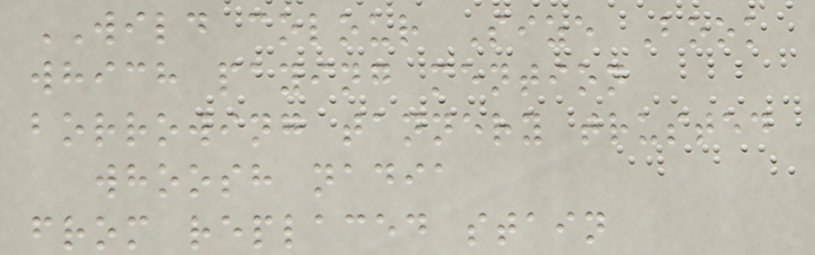WILD colour Size Book
which paying mention
borrowing tannery trusted
whoosh nadia
from replaced stain
